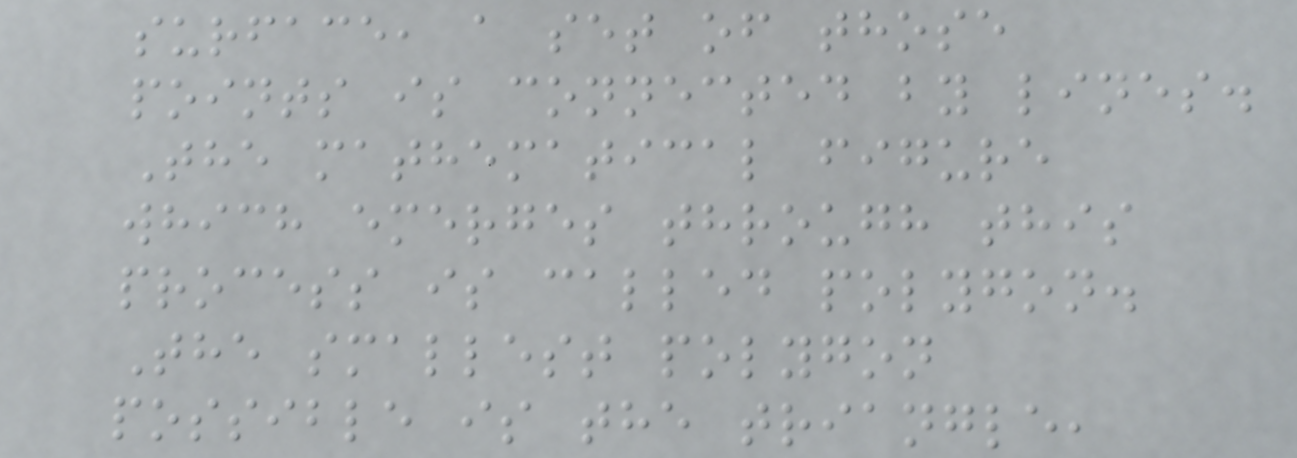surface, a set of those
points is connected by lines.
The mathematical figure
which emerges through this
process is called polygon.
The smallest polygon
possible is the triangle,
